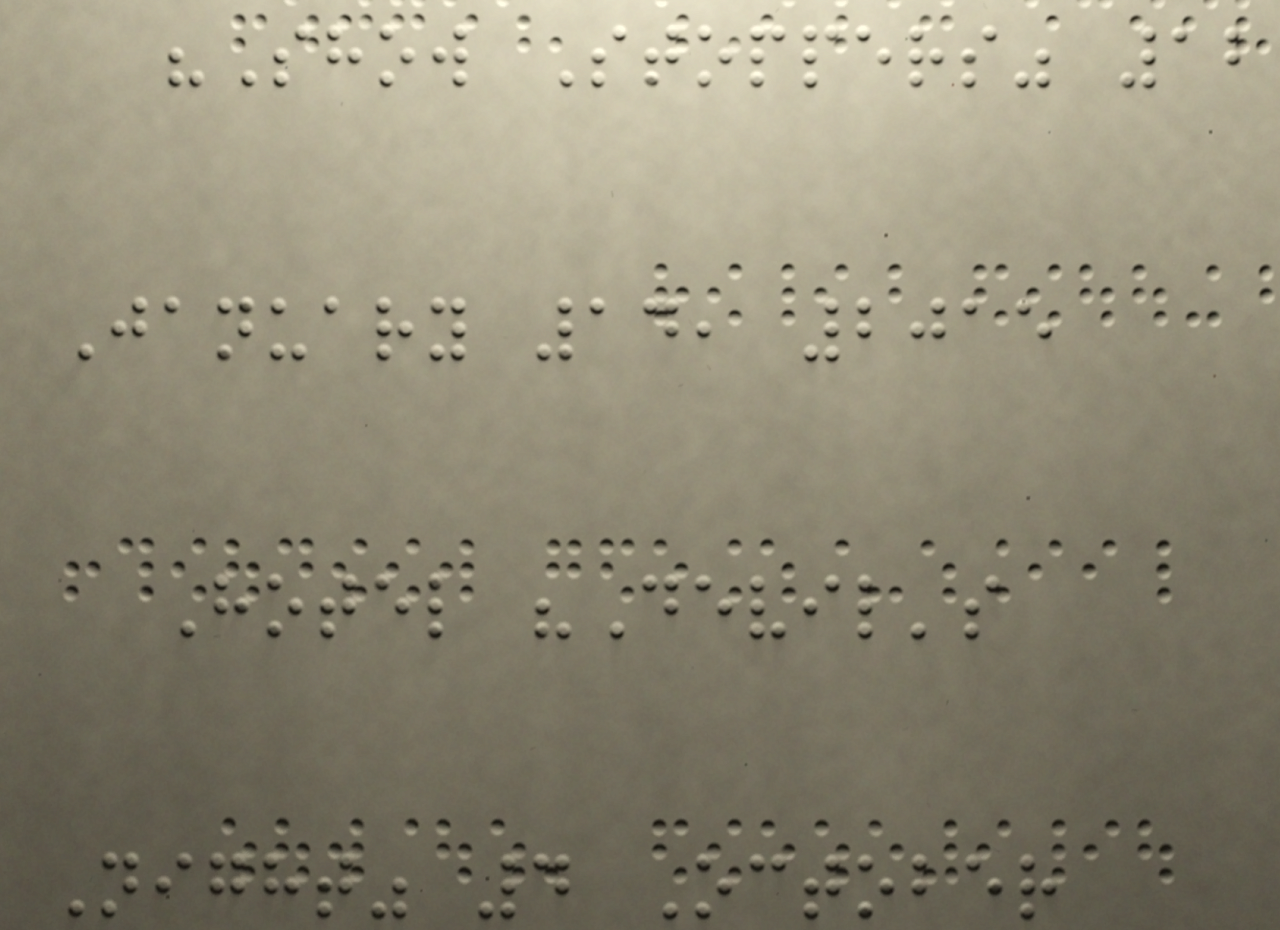"Show Stoppers" 12
January 14, 2015
Hotel "Devil's
Night" 4 October
